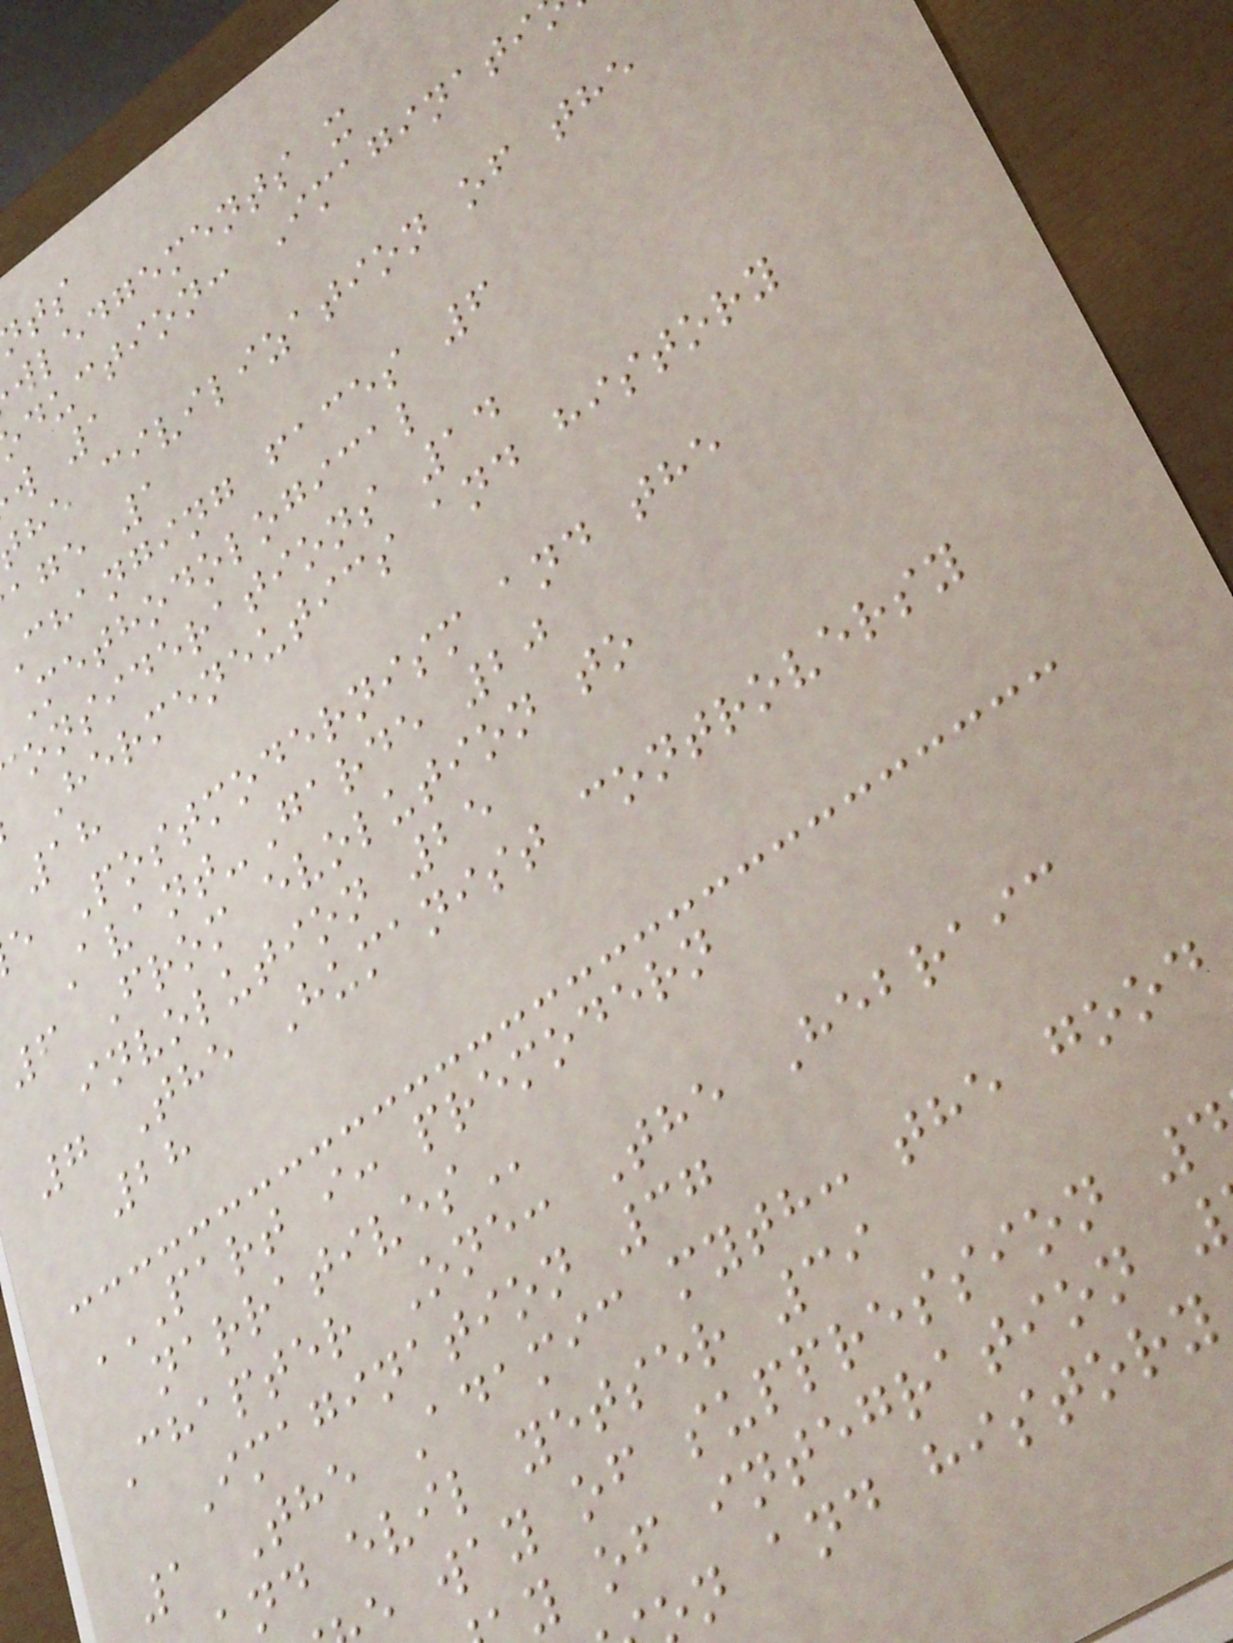wledgements x
duction: Imaginati
w 1
he civilization of the
age 1
changing faces 6
Methodological
onsiderations 14
Hermeneutics and history
18
e Postmodernism and the
Avant-Garde 20
6 From evolution to
involution 25
7 The Humanist controversy
28
PART I: PREMODERN
Chapter One: The Hebraic
Imagination 37
1 The Adamic myth: the good
nd evil yetser 39
way of suppression
y of integration
n and history
